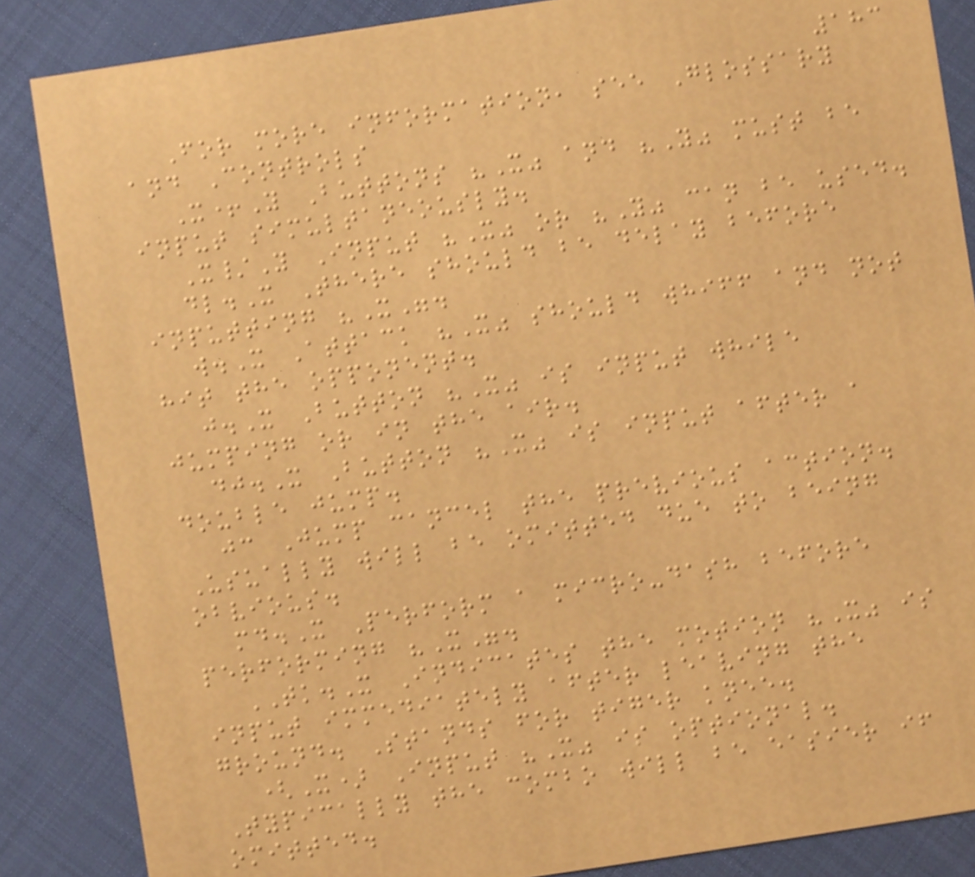183
For more information, see Glossary
and Controls
X+Y Buttons "X" and "Y" must be
input simultaneously.
X/Y Input "X" or "Y" can be used.
dl.X There should be delay before
inputting "X".
w.X Attack "X" should whiff and not
hit the opponent.
j.X Button "X" is input while
jumping or in the air.
dj.X Button "X" is input after a
double jump.
jc Jump cancel the previous action.
Usually will be omitted due to being
obvious.
md.X Perform a micro-dash before
performing "X".
TK.X Indicates the motion "X" is
input immediately after leaving the
ground. Stands for tiger knee.
(X) Input "X" is optional.
Typically the combo will be easier if
omitted.
